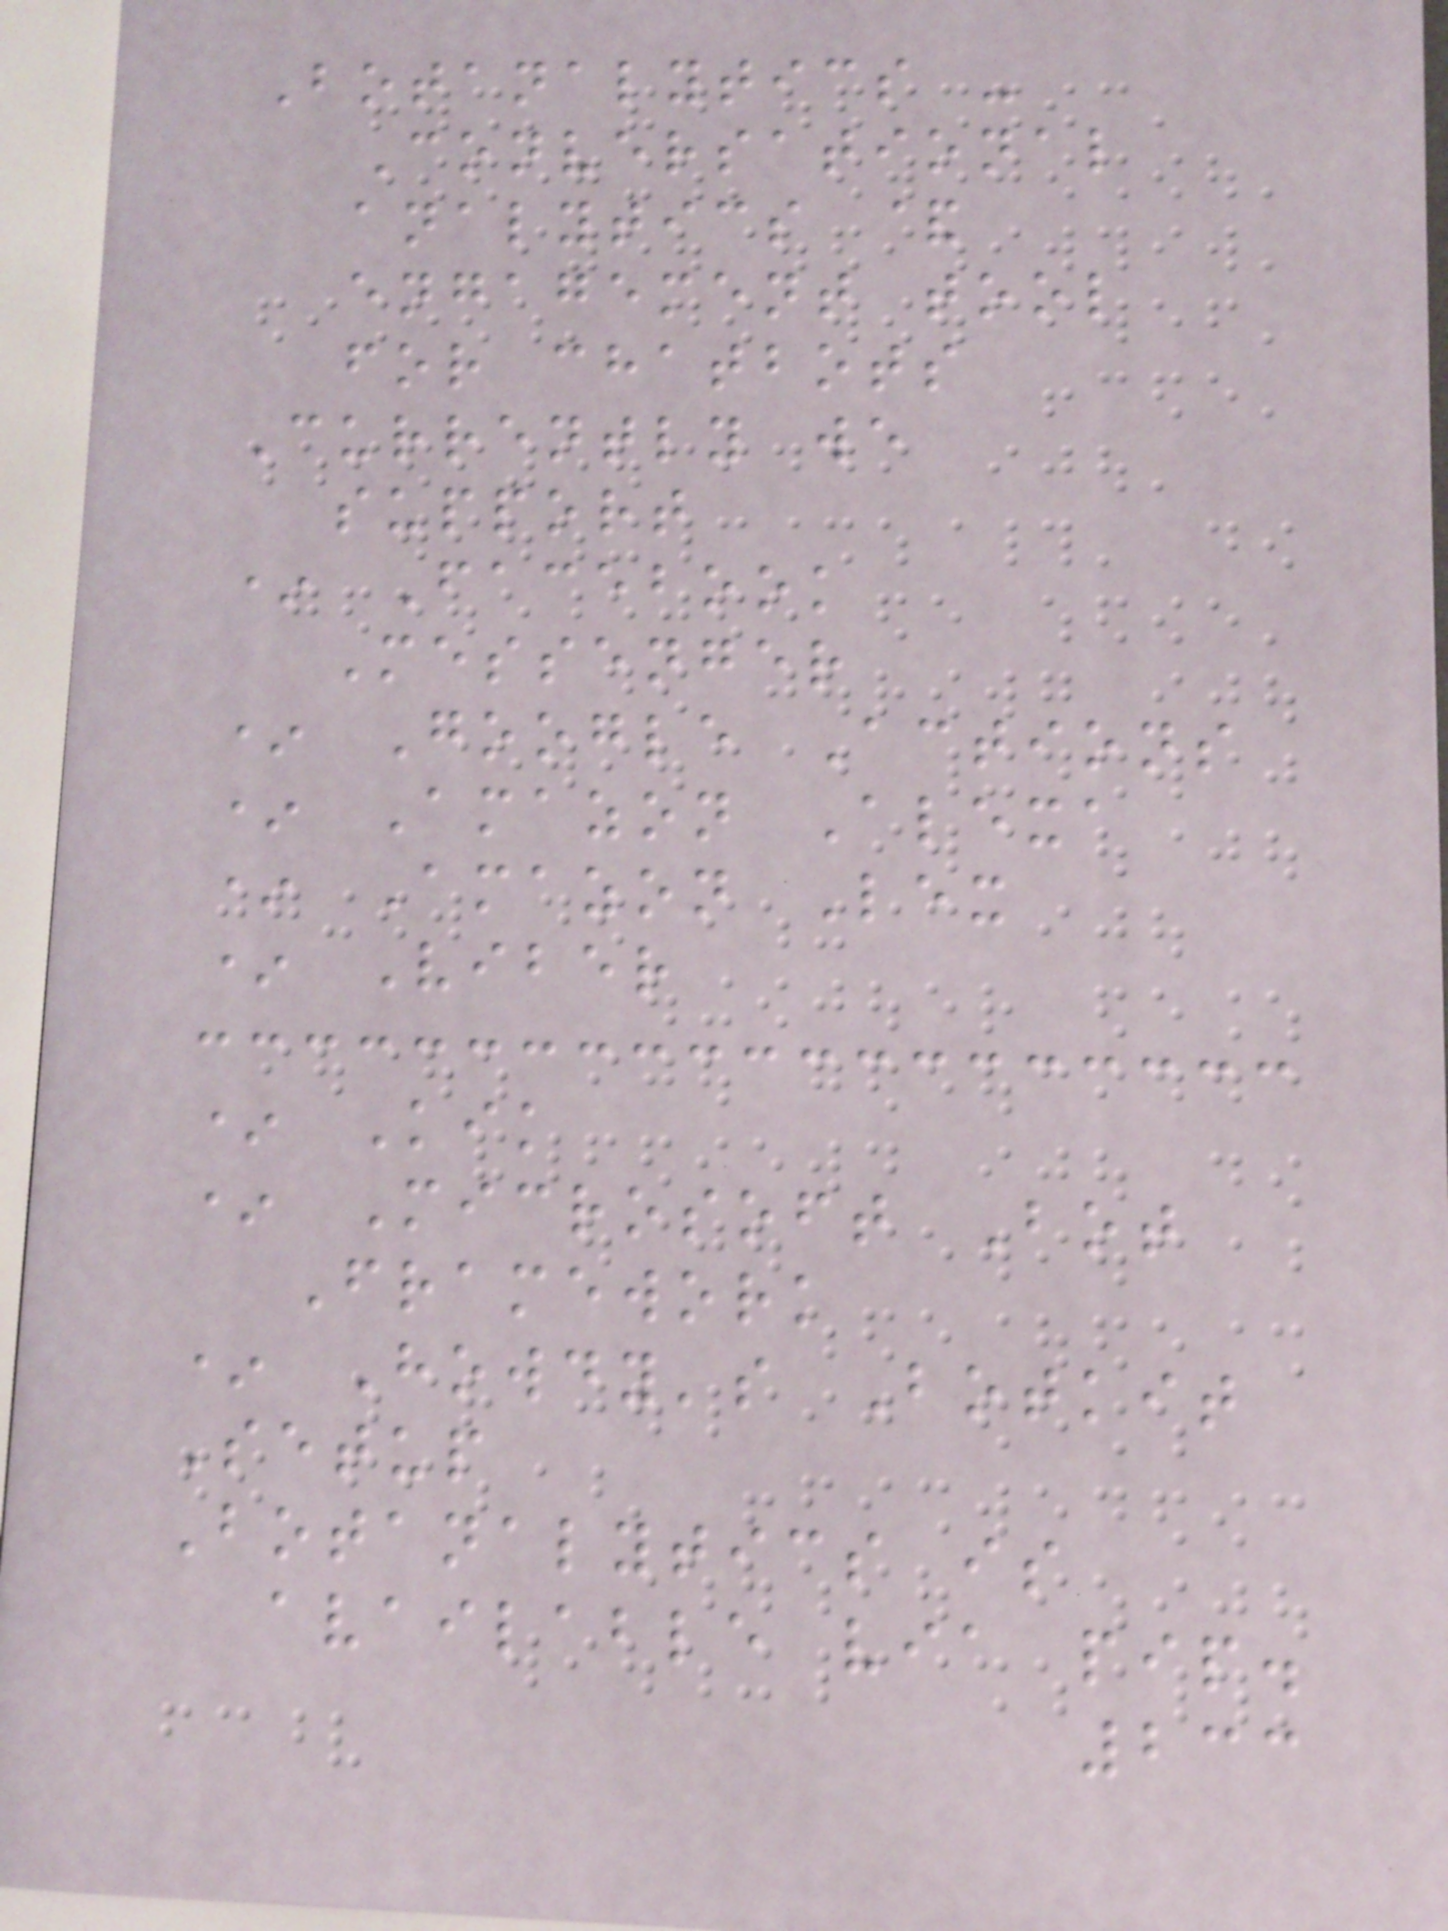Botanalytics -
Conversational
analytics &
engagement tool
for chatbots
Currently we
support
* Facebook
Messenger
* Google Actions
* Amazon Alexa
* Amazon Lex
* Viber
* Kik
* Microsoft Bot
Framework
* Howdy's Botkit
Setup
Botanalytics is
available via pip.
233
